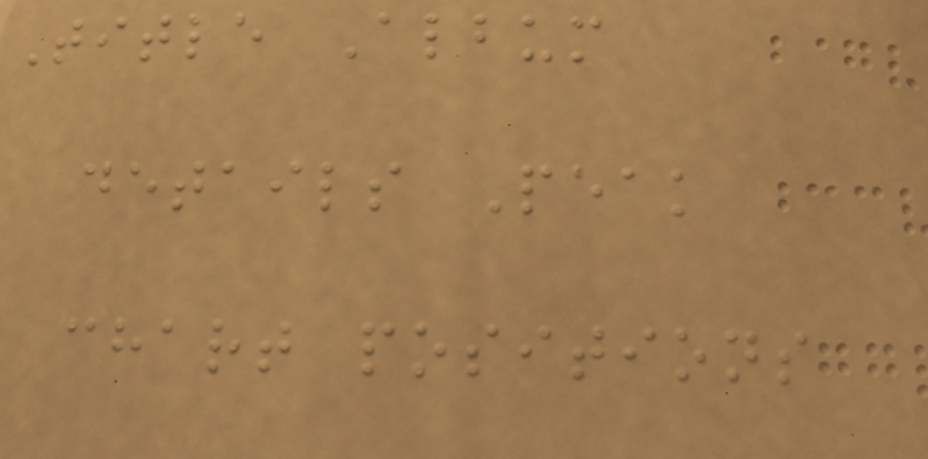Title Album
details Peak
chart positions
